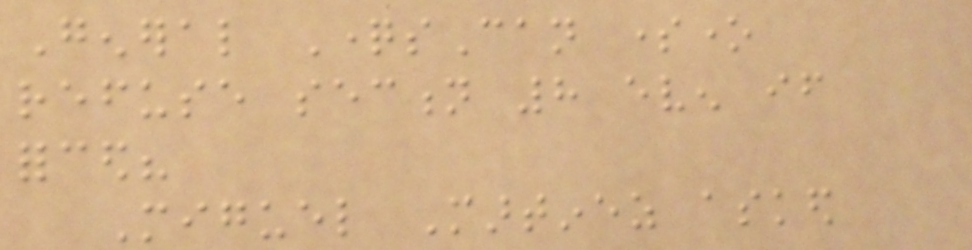General QuestionsCan someone
refuse section 8 even if
forced?
Miguel Martinez asked
